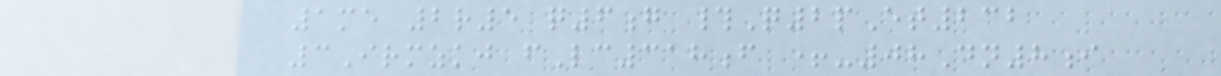1me 2r5 q6g #Q2pEt232
3Irmzkj fLc318f +-08Dn8i
